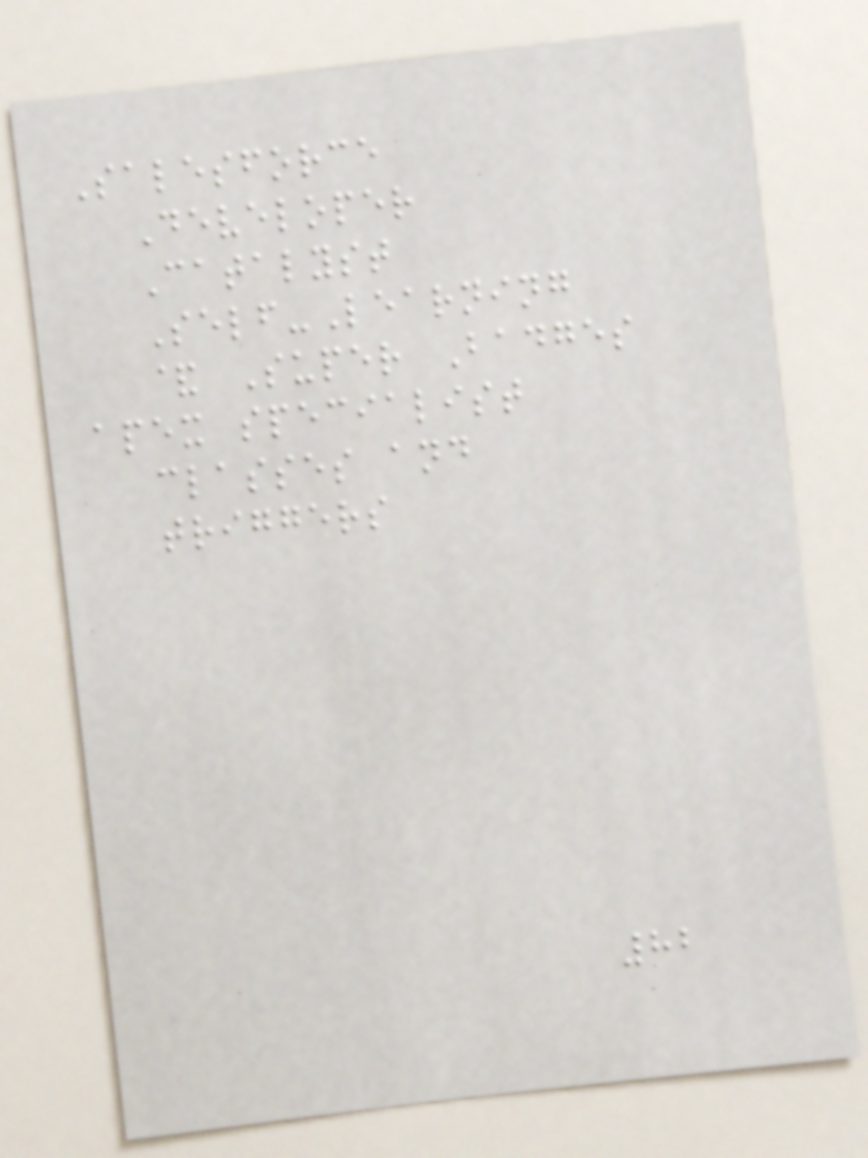Salesforce
Developer
Catalyst
Self-Learning
& Super Badges
apex specialist
classes and
triggers
82
